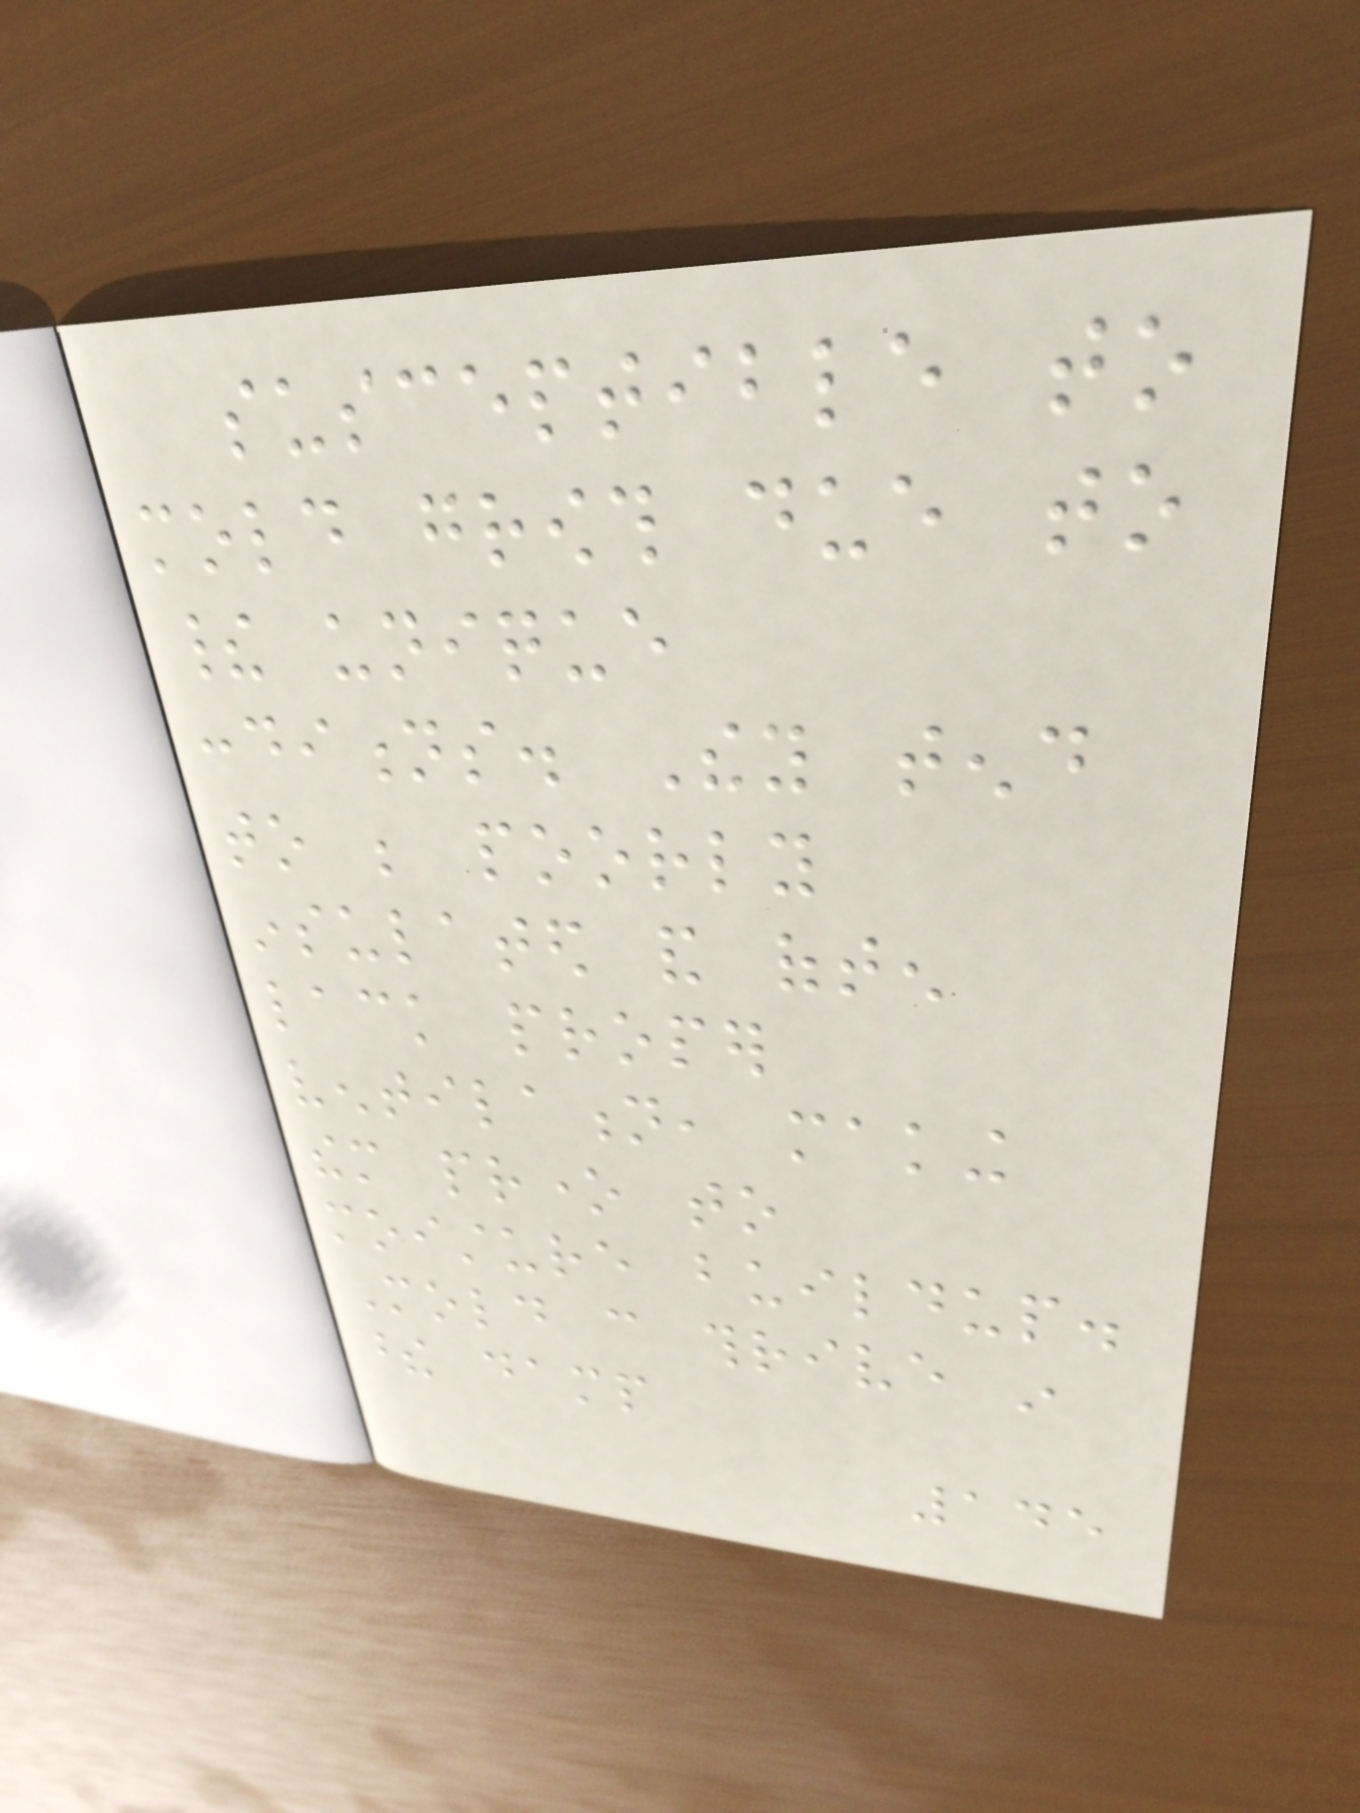susceptible to
mold growth due to
their unique
conditions. They tend
to be poorly
insulated and often
lack proper
ventilation, making
them prone to
moisture buildup.
Mold can thrive in
these damp
145
